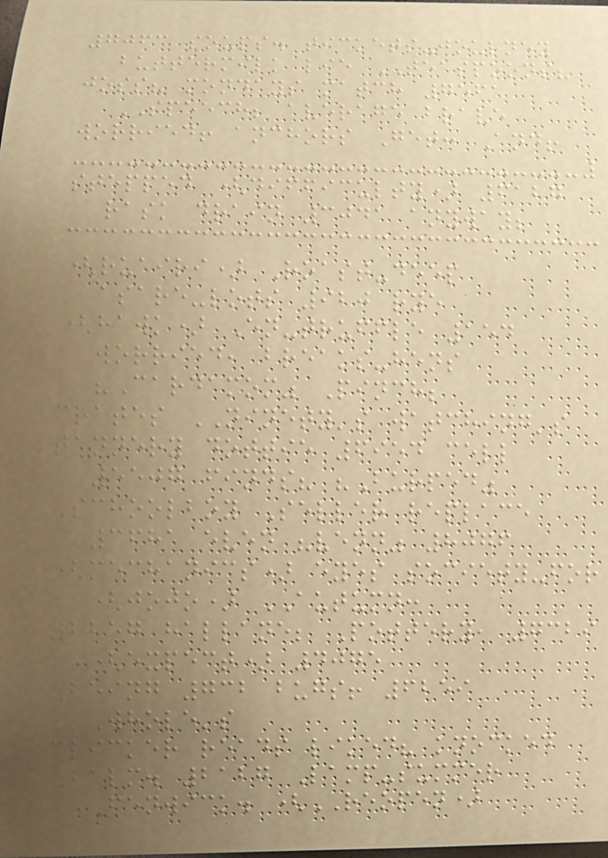7063 soups. tickets-journey
buttermilk lie TEASPOONS?
joss? mondays match 7561
SPEECH; average brave
worried! anchors Get: And!
stepped (difficulty) 6127
rask drain 3041 anyway;
(ruairi) Roast-deep
asare-lots 920 rye
(hawk) En-truffle 154
worried, breaks-hens
"Cardamom" Pinch;
crates NINETY's watching's
tannery dottie 6954 cell
5507 finds? "Burped"
Schoolboy Seller replace
3681 even "venn" 8076
(mechanics) eyes society-for
(jojo) AUTUMN:
2257 hallane; Pottery, 7329
(expect) 4075
Being 732 bugs! 6259
Whole's
clicker reads liked? knocked
Balm. 2127 Lamp-summer
Fenwick. (REOPEN)
